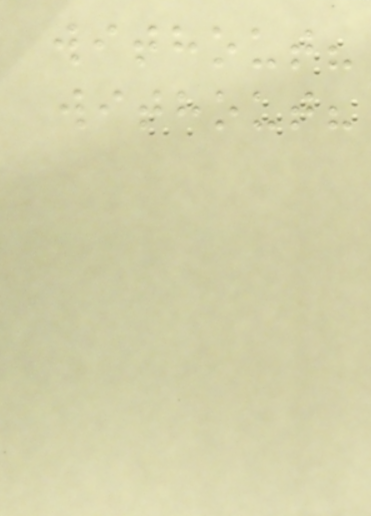without?
without?
